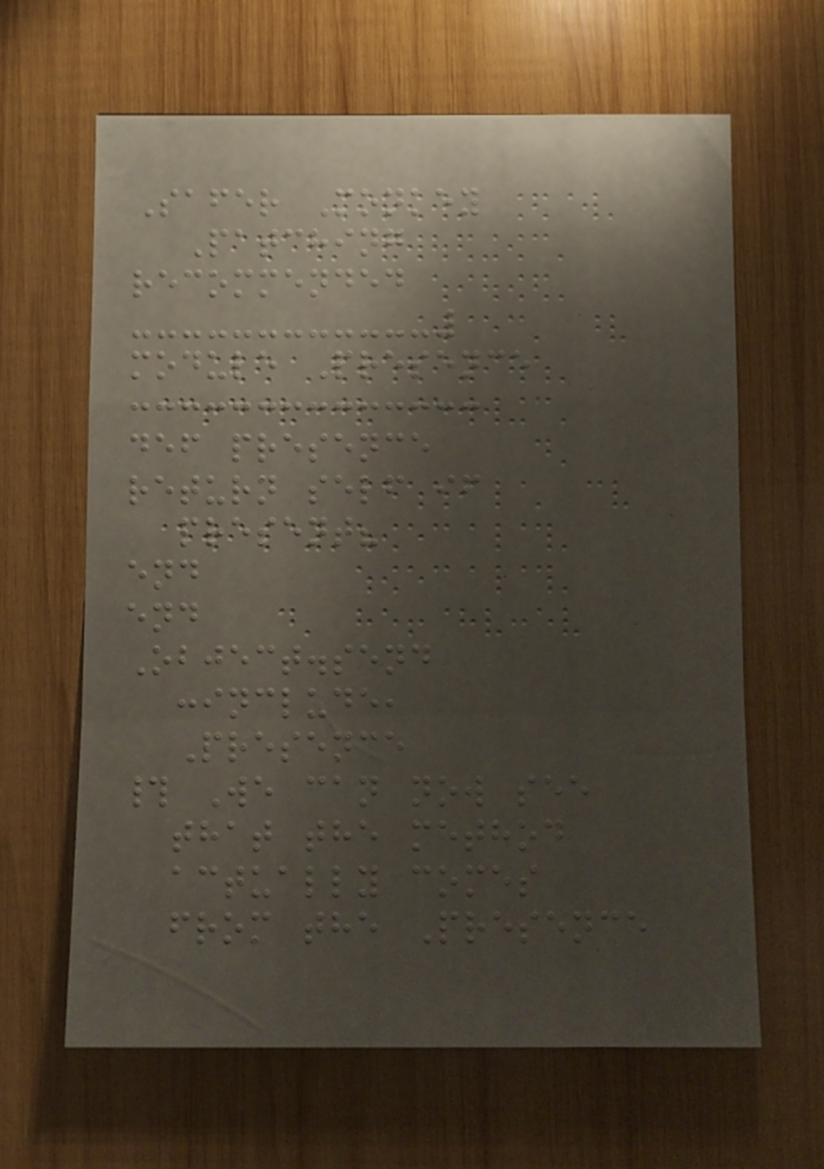Safer Monkey
Patching
recommended
module Presence
def presence
return self if
present?
end
end
Object.send
:include,
Presence
# We can now see
that the method
actually comes
from the Presence
